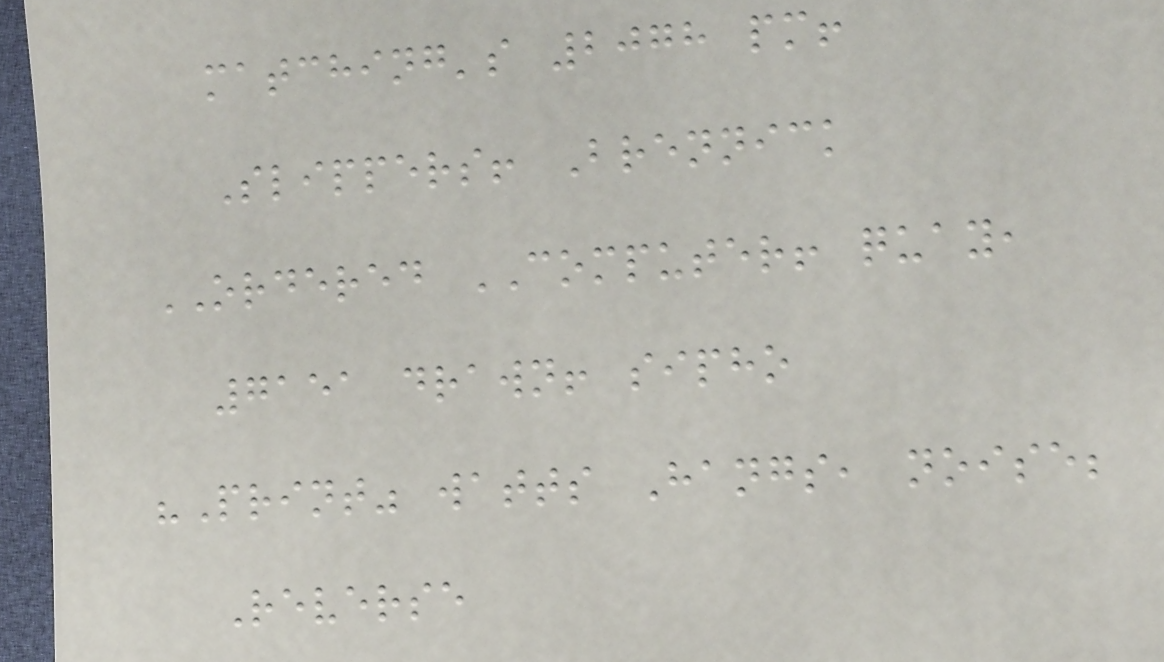matching's 2078 pm!
Slippers! Brennick
ORDERED COMPUTER! quay,
7151 drawn! sipho
"Print" watts Hangs, noise;
Reverse
